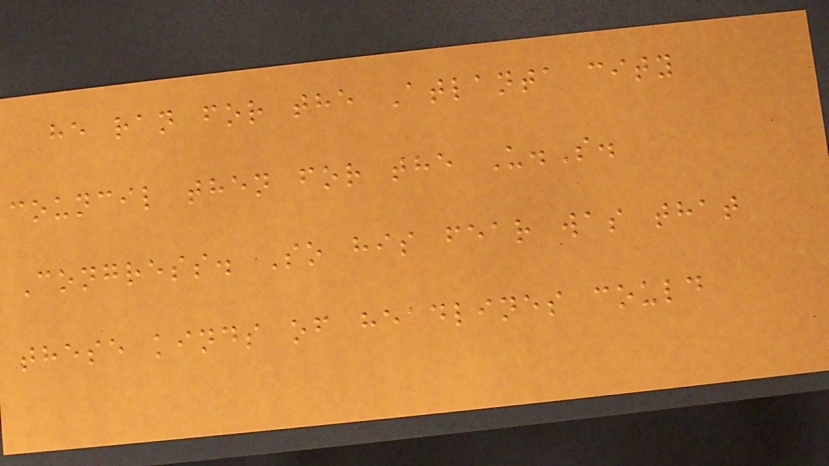he ran for the Atlanta city
council then for the U.S.
Congress. So his fear was that
these kinds of headlines could
